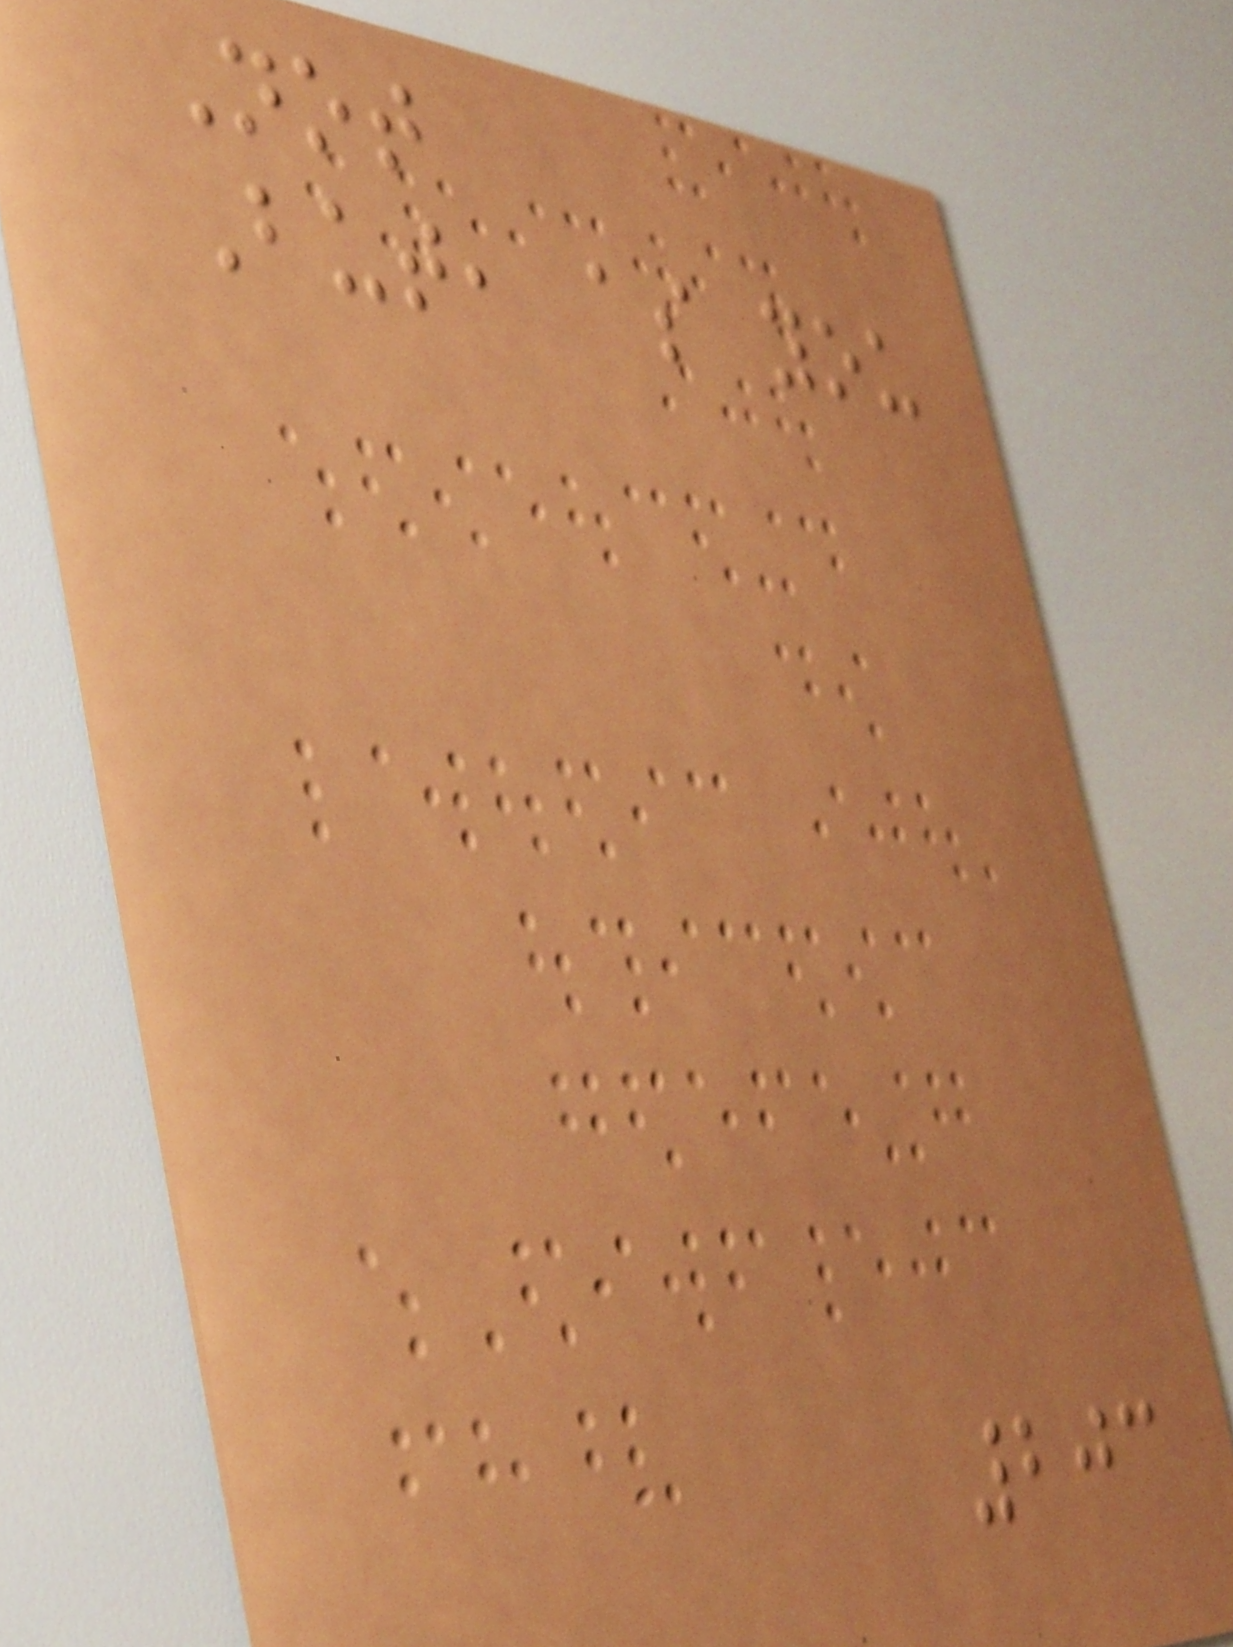Not
But, as you
203
